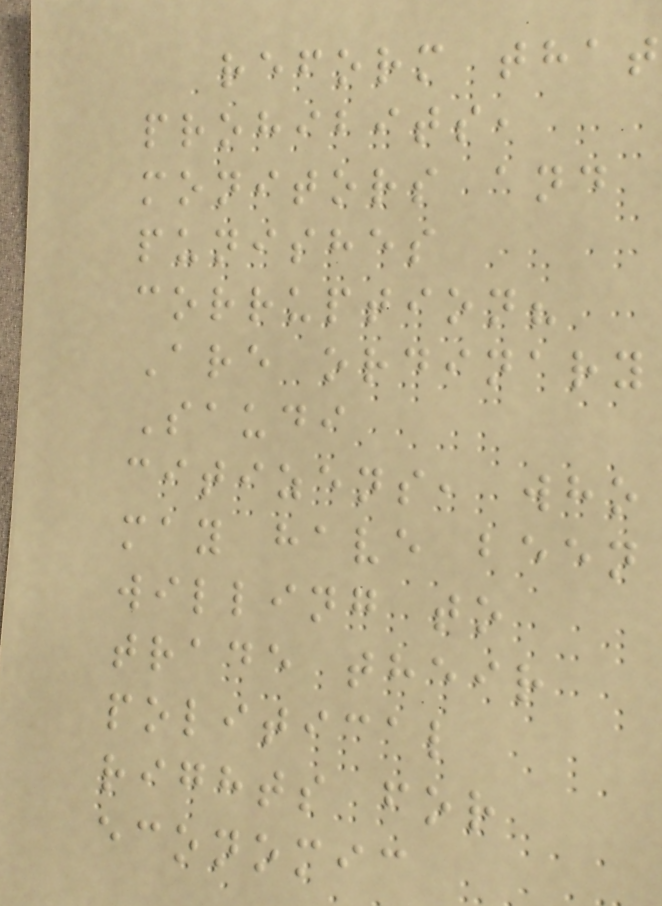reform that
prohibits,
monitors and
punishes
corruption?
Are ordinary
Saudi
citizens, who
may have been
willing to
trade their
political
rights for
economic
